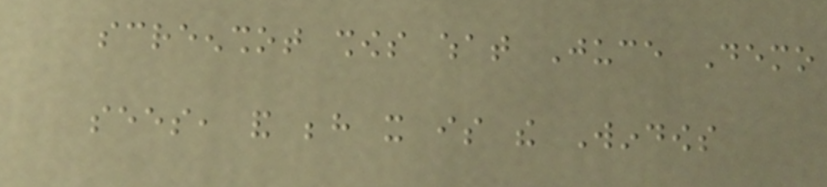screenshot shows what Juce Demo
sees, and behind it is the Windows
